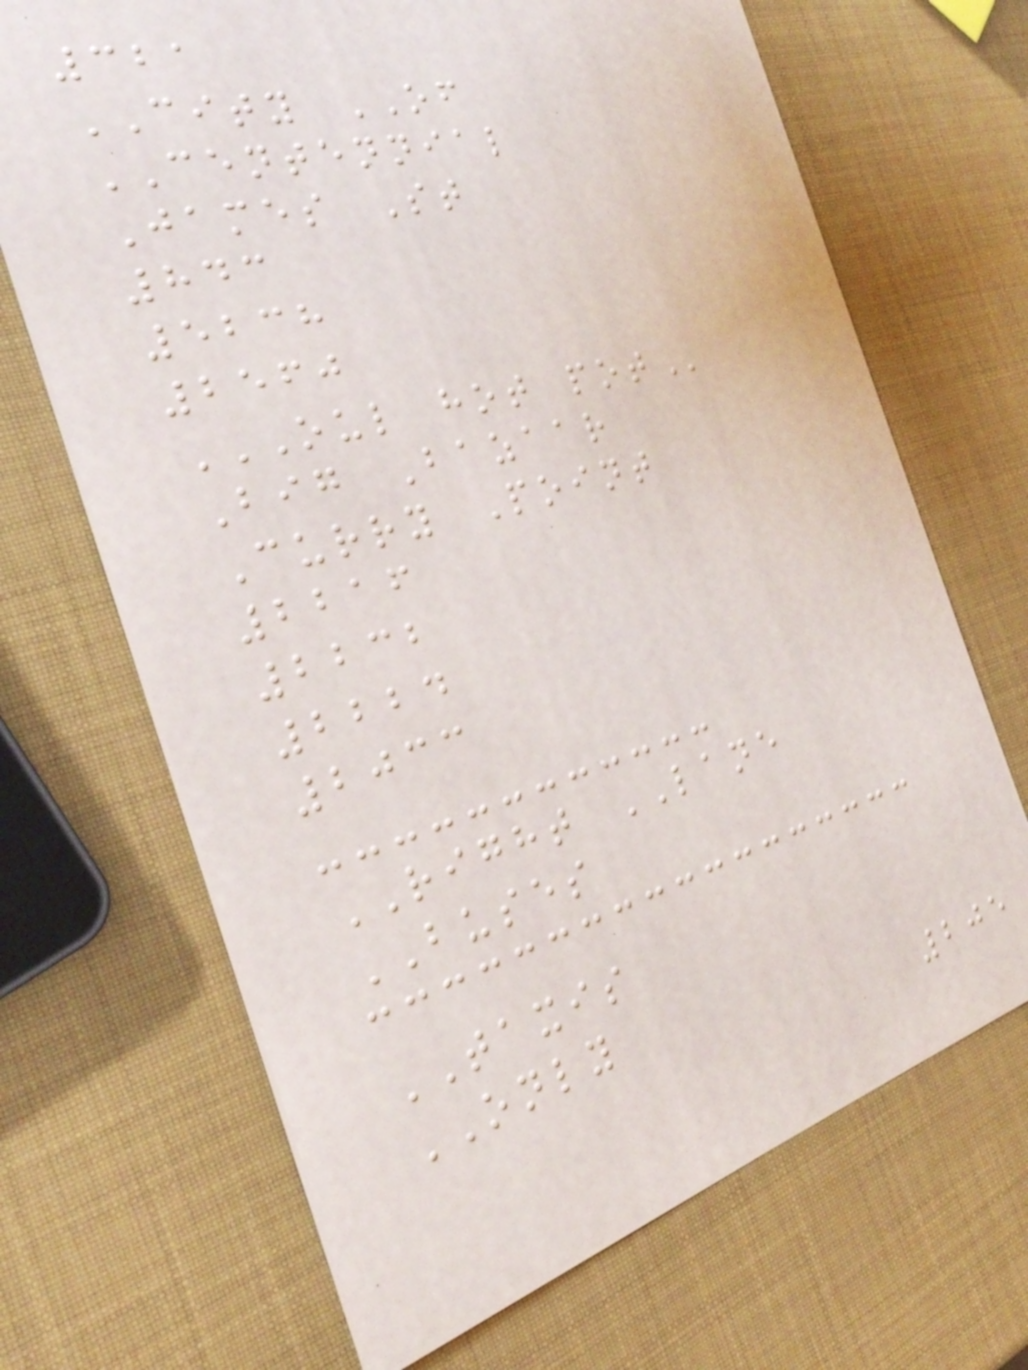321
CITY OF
CENTENNIAL
James St
843
5238
2560
OUL HOT POT
Big Bazaar
Curry Point
2216
2232
2224
2033
RIGHT LANE
BUSES
TAXIS
ONLY
205
